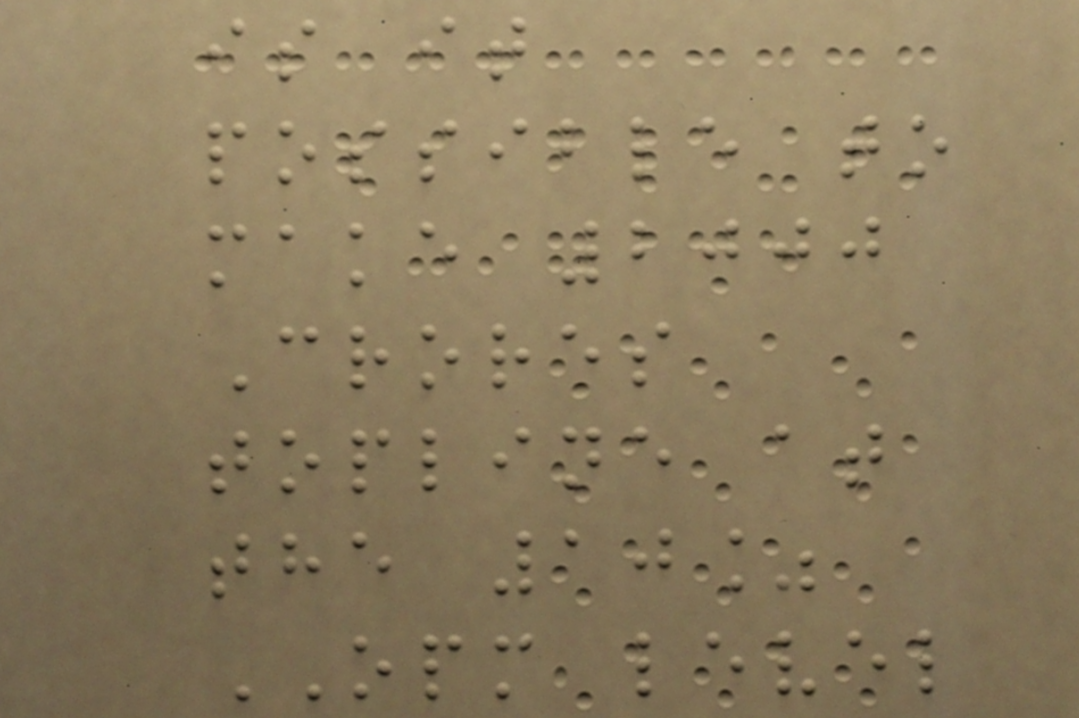is it
possible to
make 2000
Crores
topline at
the 10%
OPM level
